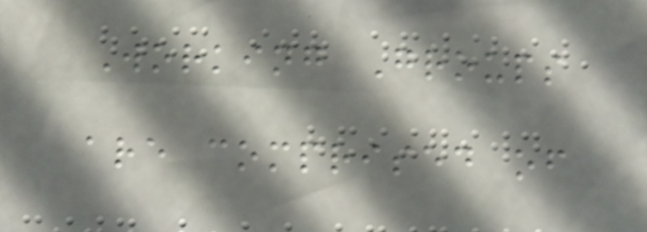Working Groups
are comprised of
